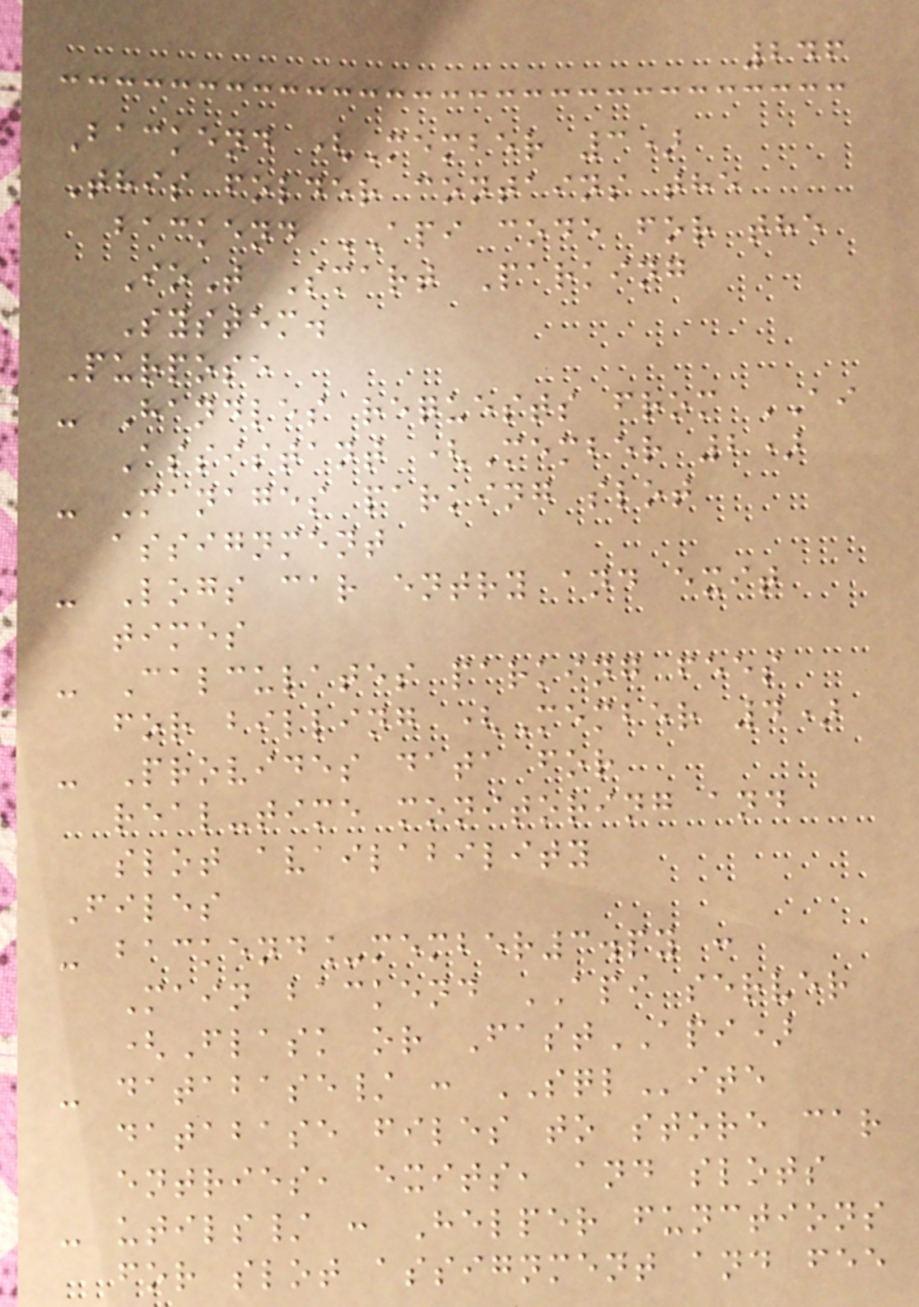246
Backend (Member 3)
This folder contains the
backend API code for the
IoT Smart Parking
System.
Purpose
- Handles requests from AI
Assistant (Member 2)
- Manages parking slot
assignment
- Logs car entry and exit
times
- Calculates parking fees
for billing (Member 4)
- Provides data for
real-time monitoring and
slot availability
Files
- backend_member3.py :
Main backend API server
(Flask or FastAPI)
- database/ : SQLite
database files to store car
entries, exits, and slots
- utils/ : Helper functions
for slot assignment and fee
